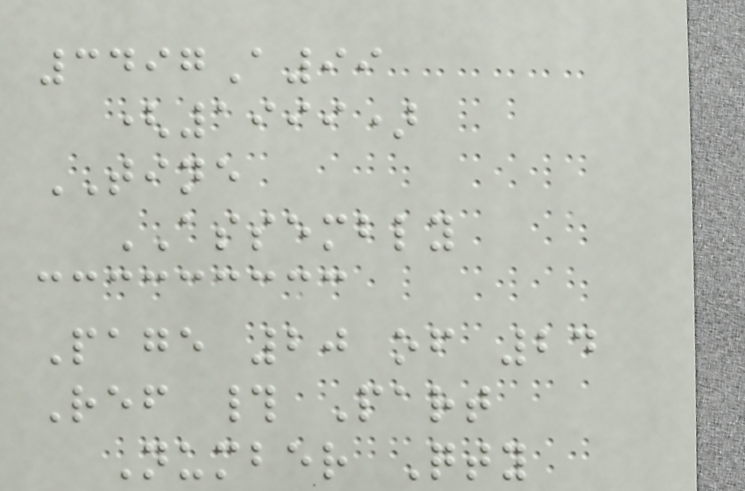3497A99
(1999)
TINE
ASSEMBLY
Page 20 of 24
Ref # Part
Number Qty
